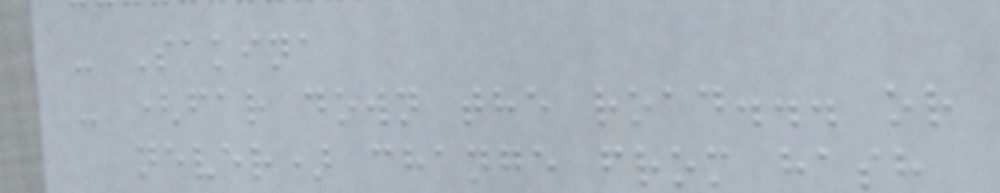- Sakina
- (far down the road... or
never) change from hash
